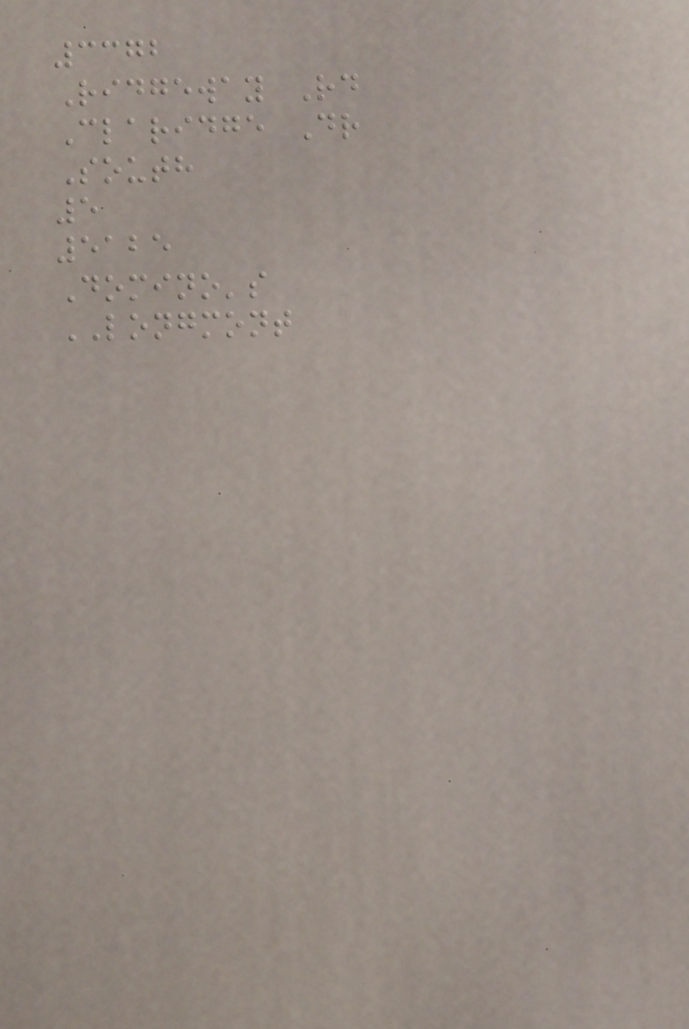3372
Ridgeway Rd
Claridge Dr
South
5
5125
Domino's
LONGMONT
